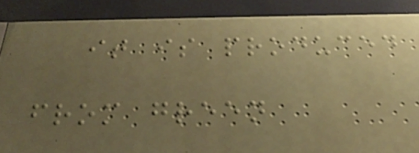it is produced
from green
